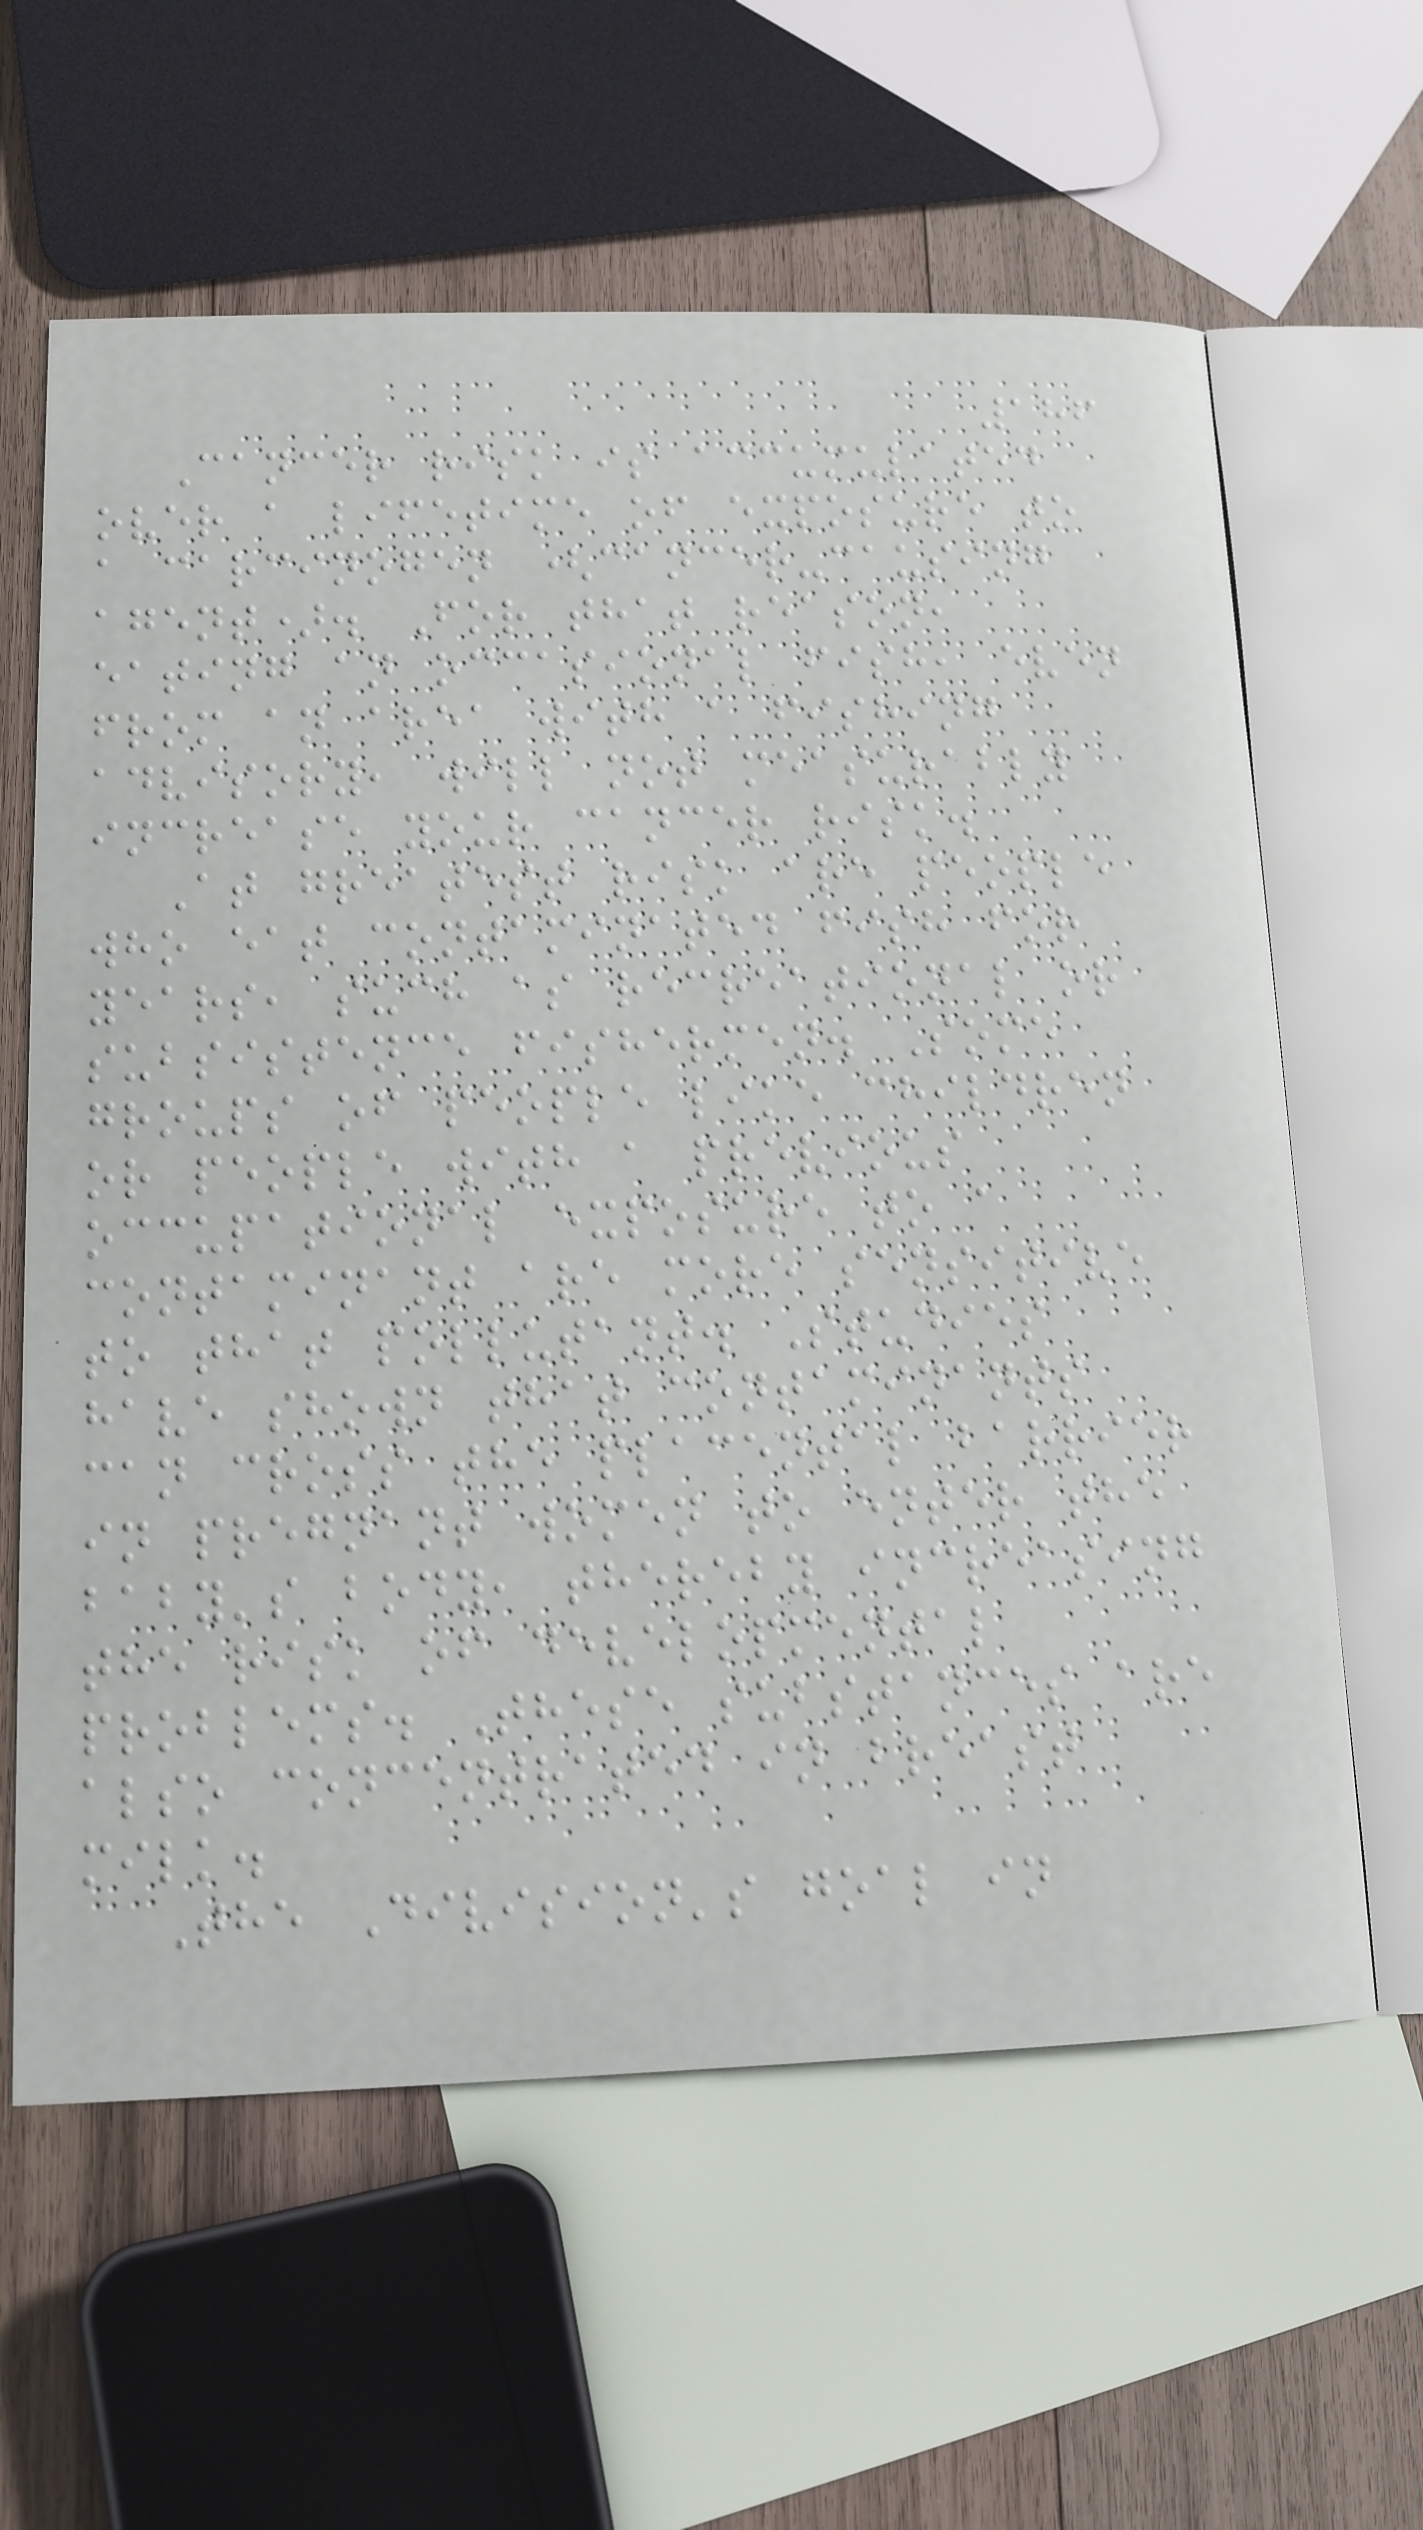186
Cancer risk is accumulated
over a lifetime of exposure to
a carcinogen (cancer-causing
agent). For that reason,
eating an occasional fish, even
from an area with a fishing
advisory, will not measurably
increase your cancer risk.
At greatest risk are people
who eat contaminated fish for
years, such as recreational or
subsistence fishermen. Some
groups of people like children
or people with a previous
occupational exposure to a
contaminant are more sensitive
to that pollutant. Studies
have shown that contaminants
can cross the placental barrier
in pregnant women to enter the
baby's body, thereby increasing
the risk of developmental
problems. These substances are
also concentrated in breast
milk.
The Division's goal in
